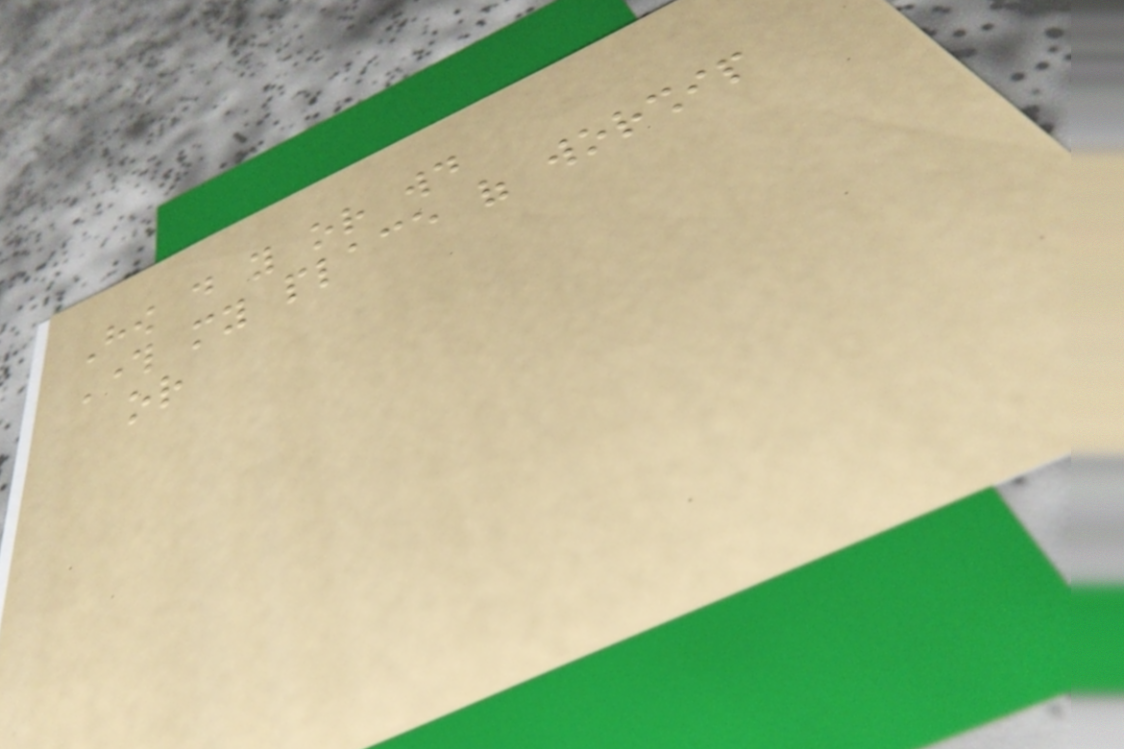How do you or would
Through my place of worship
or
